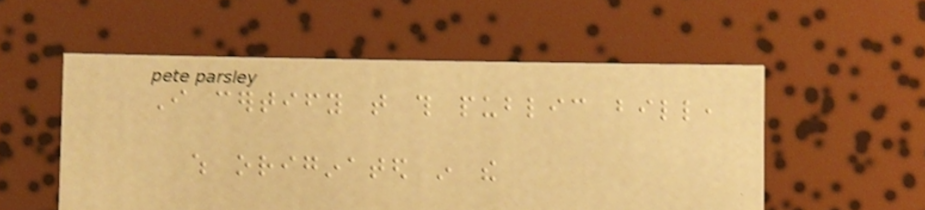I certify that this public bill,
which originated in the
